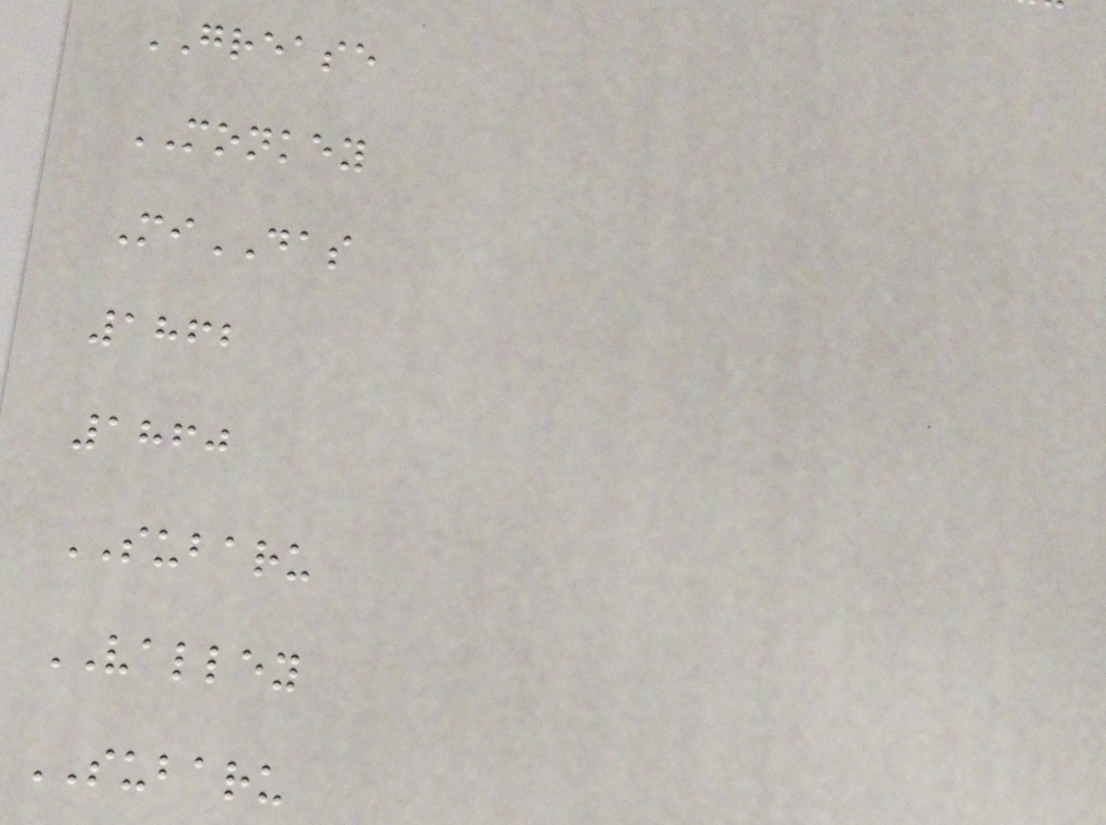GREASE
MONKEY
MiDAS
1862
1860
SUBARU
VALLEY
SUBARU
